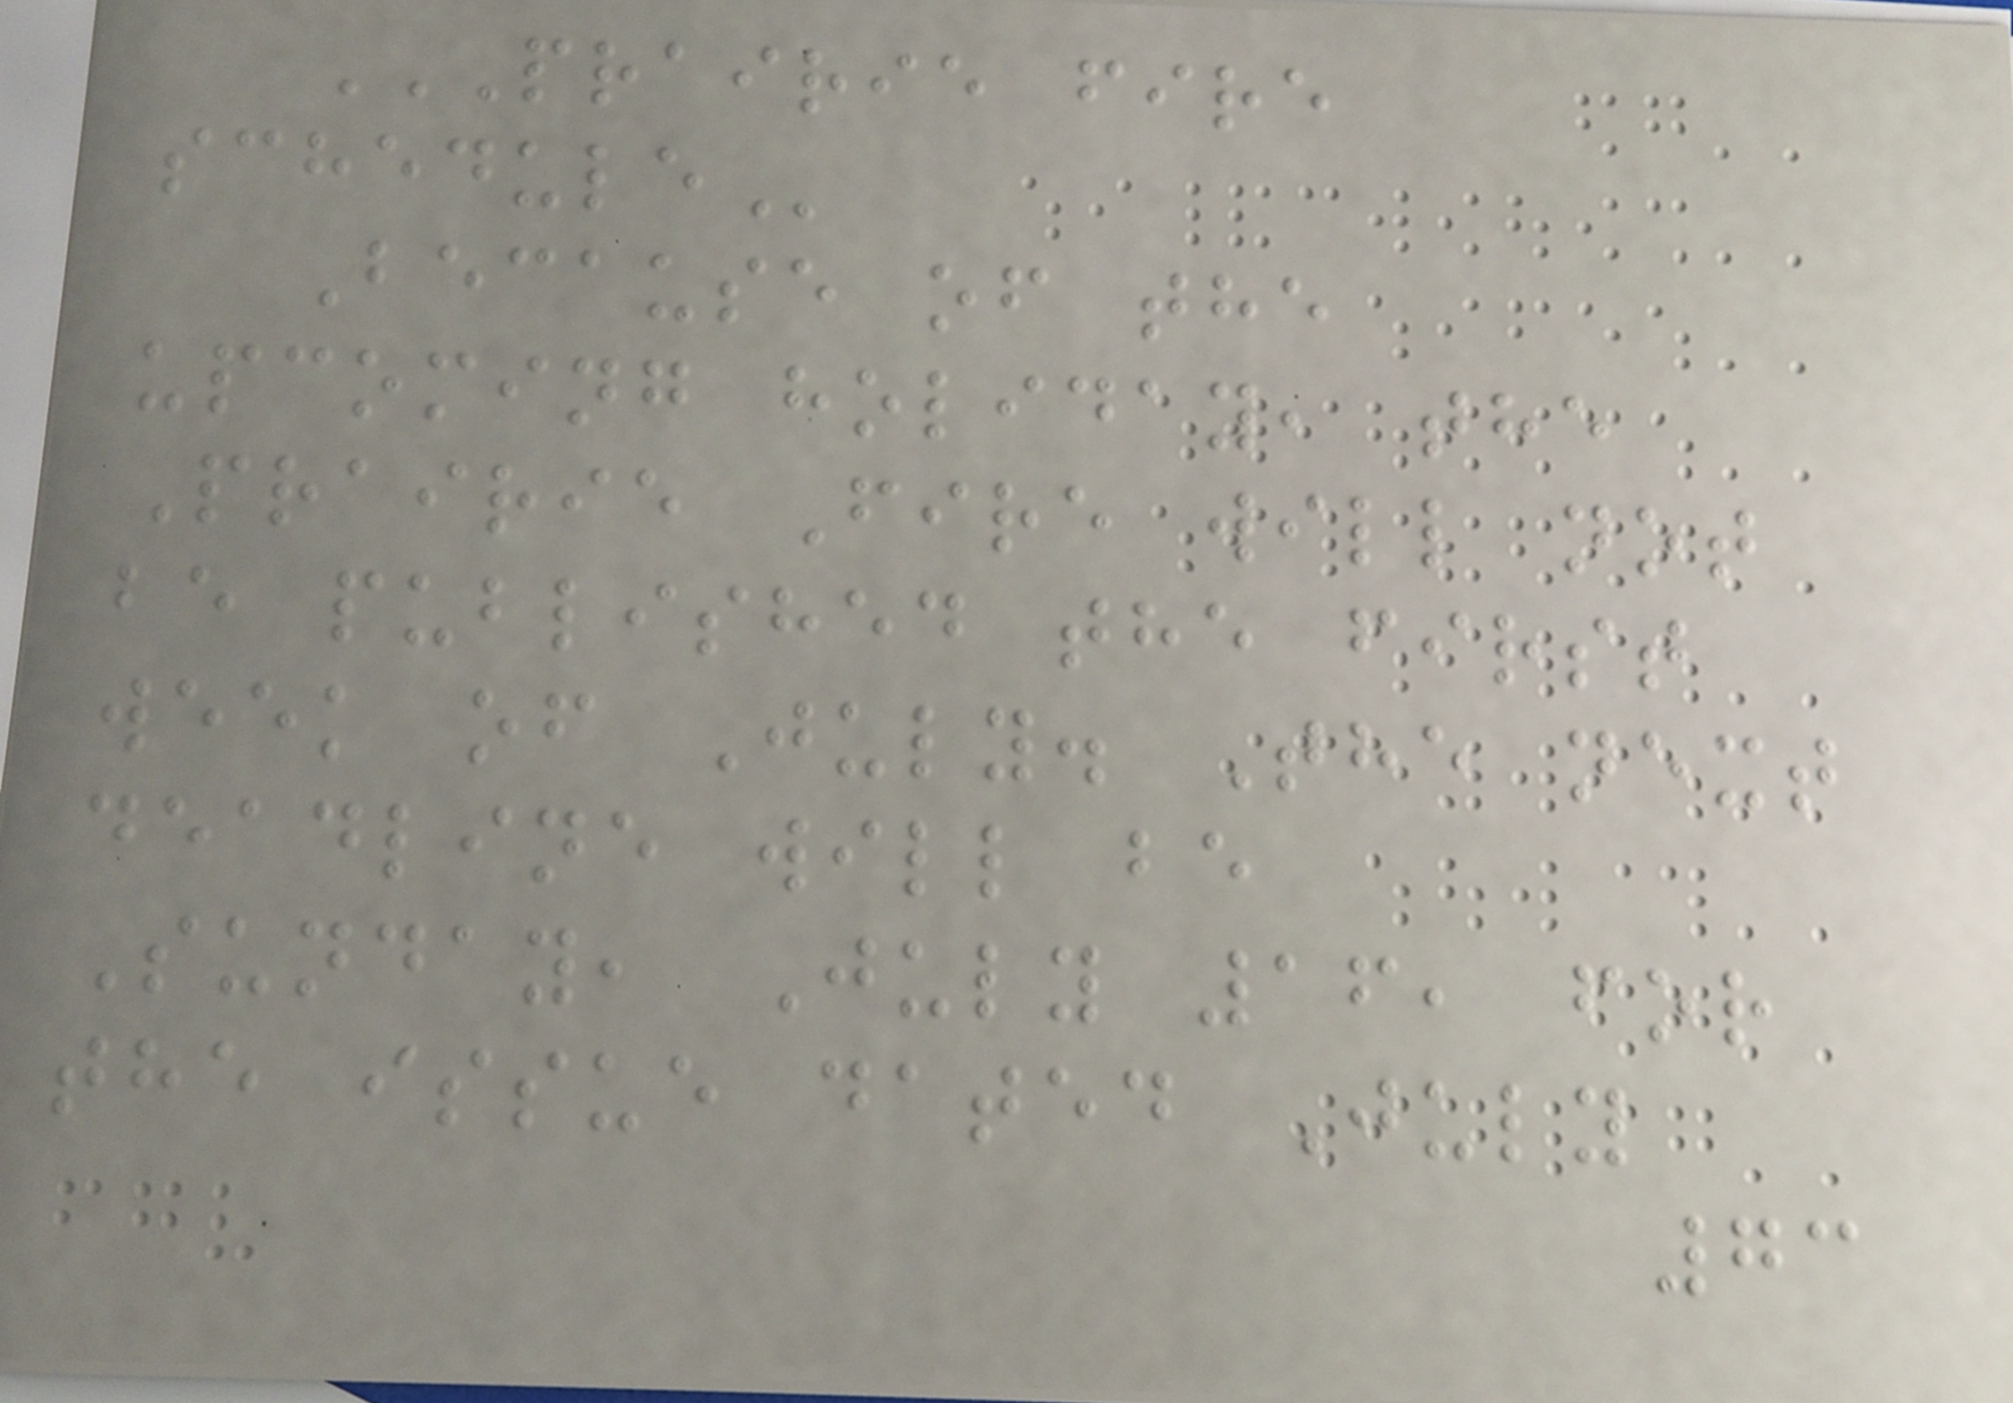PRAIRIE FIRE
SCHEDULE
Because of the
upcoming holiday, the
Prairie Fire will not
be published the first
week of July. The next
deadline will be
Sunday, July 16, for
the issue dated July
73
